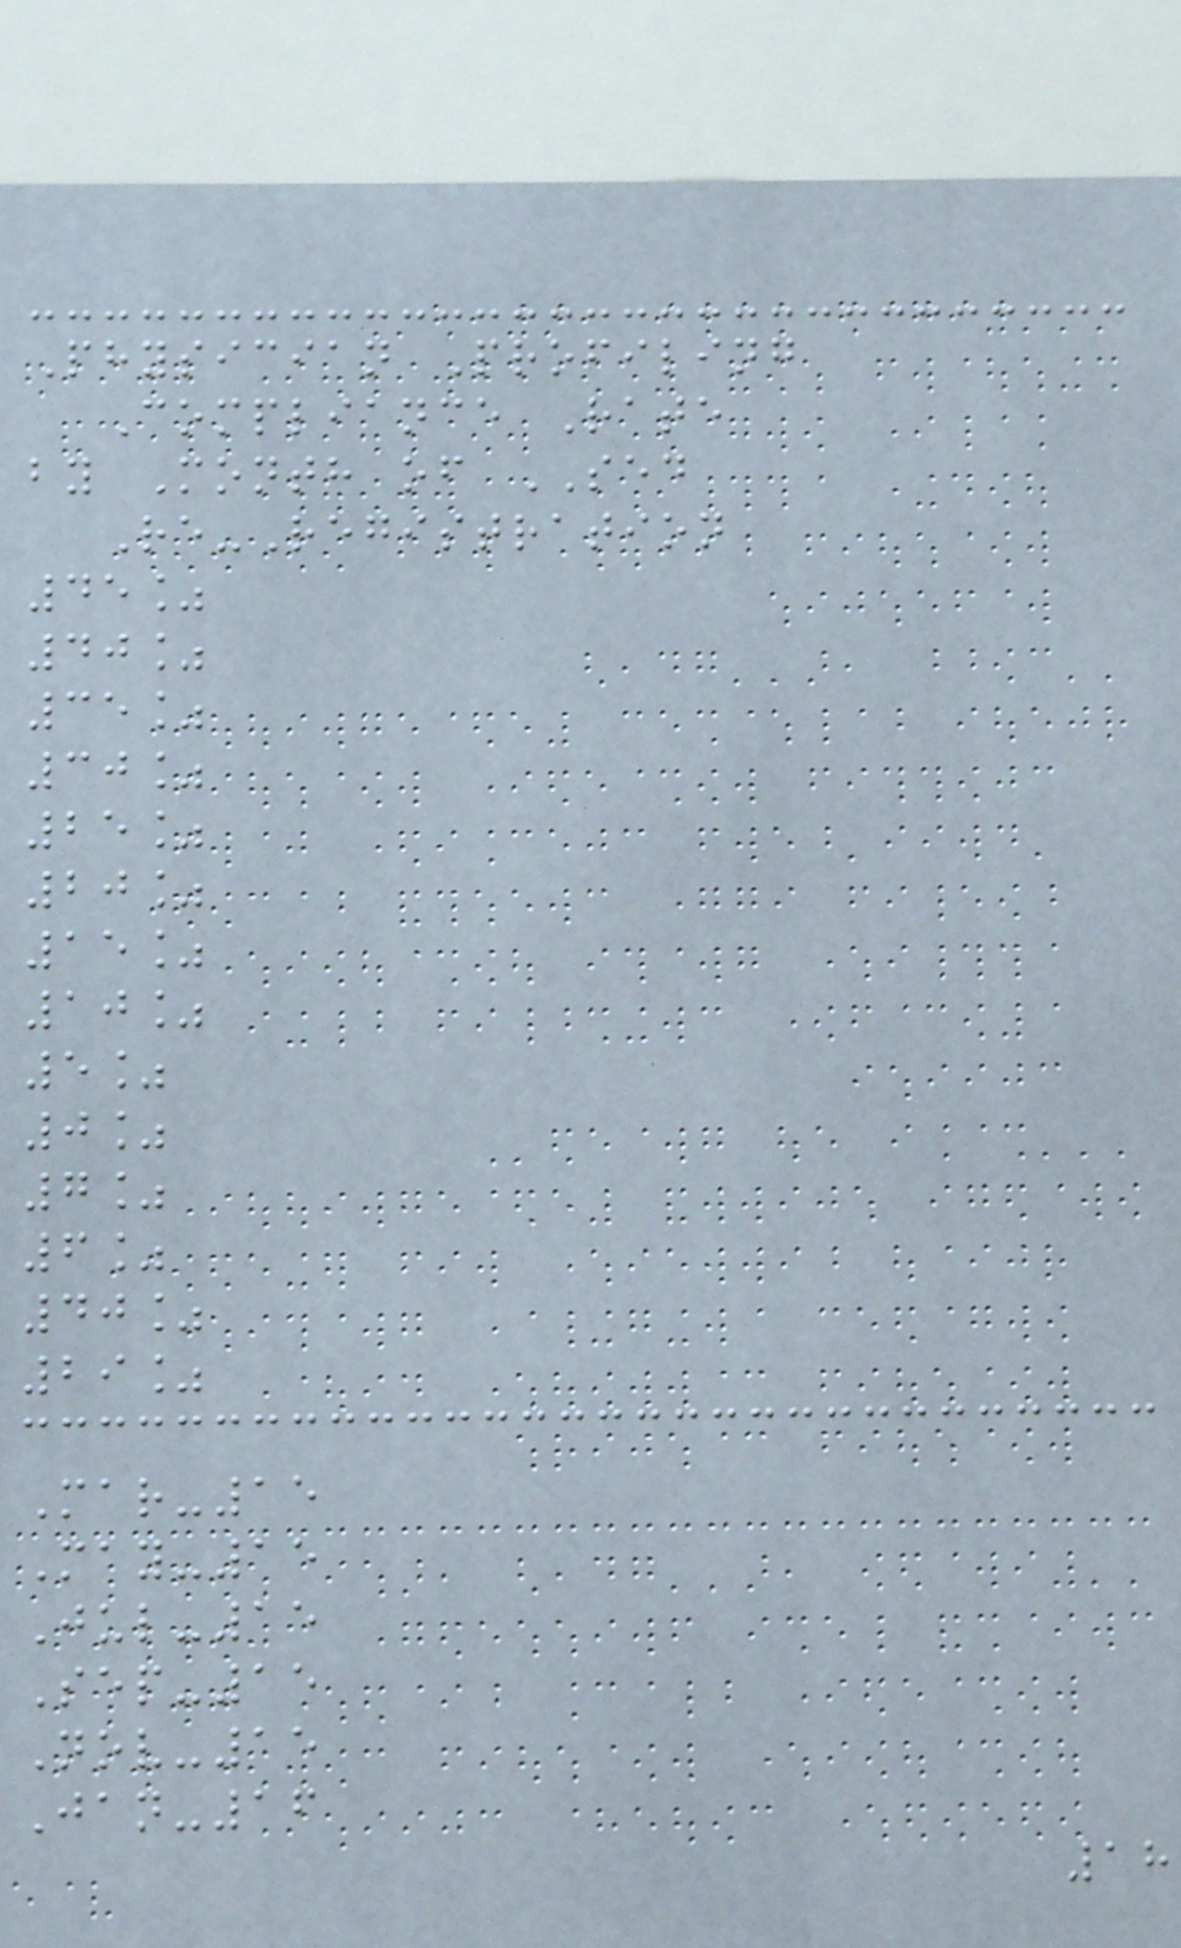Physician Profiling
Compliance Rate
by Month of SED
Re-Registration
45%
40%
35%
30%
25%
20%
15%
10%
5%
0%
7%
6%
40%
29%
Mar-15
May-15
Jul-15
Sep-15
Nov-15
Jan-16
18
